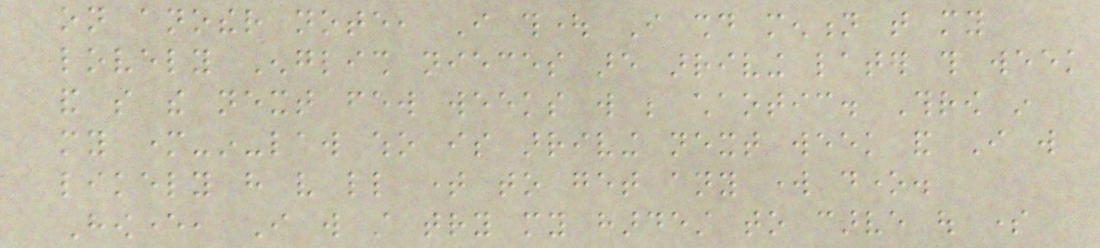on another note, I thought I should mention that my
lovely English nieces are arriving later this week
and so the next few weeks will be chaotic. Throw in
my mother-in-law who is arriving next week and I will
likely have very little time to get any work done.
However, I will still try my hardest to carve out some
